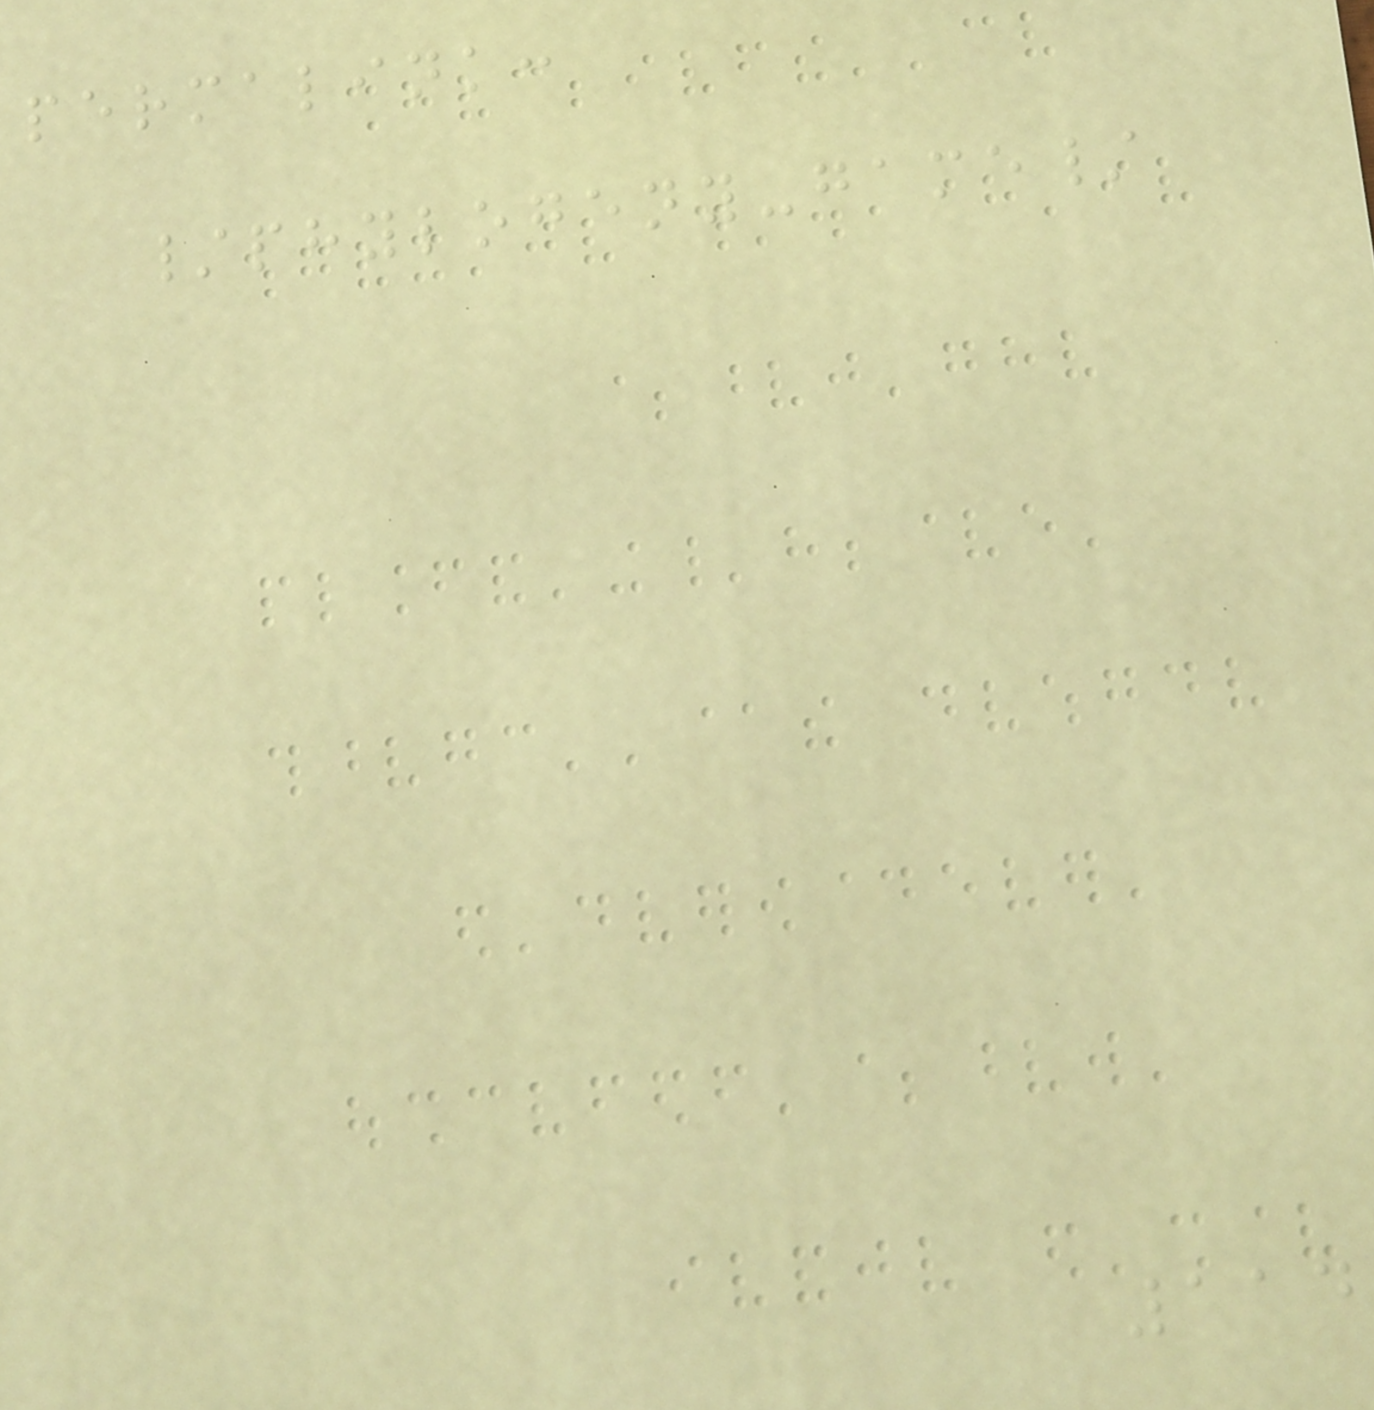permalink:
/phylogeny-game/
114
